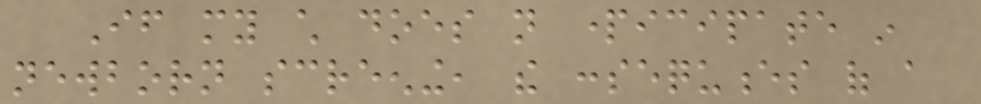If my child does not participate in
newborn screening, the consequences of a
